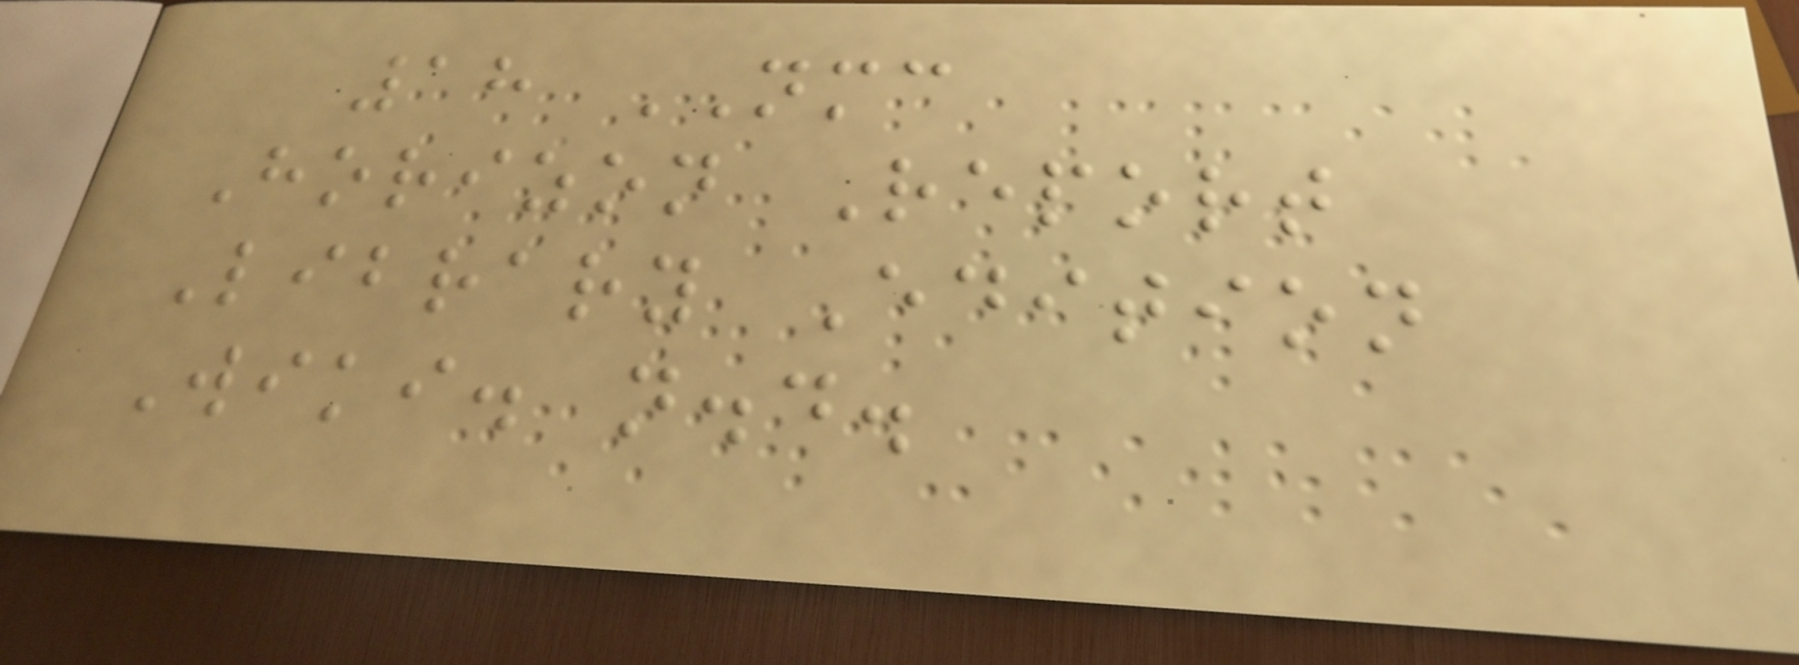18 NMC
Horizon Report
Library Edition
Wiki. n.d.
